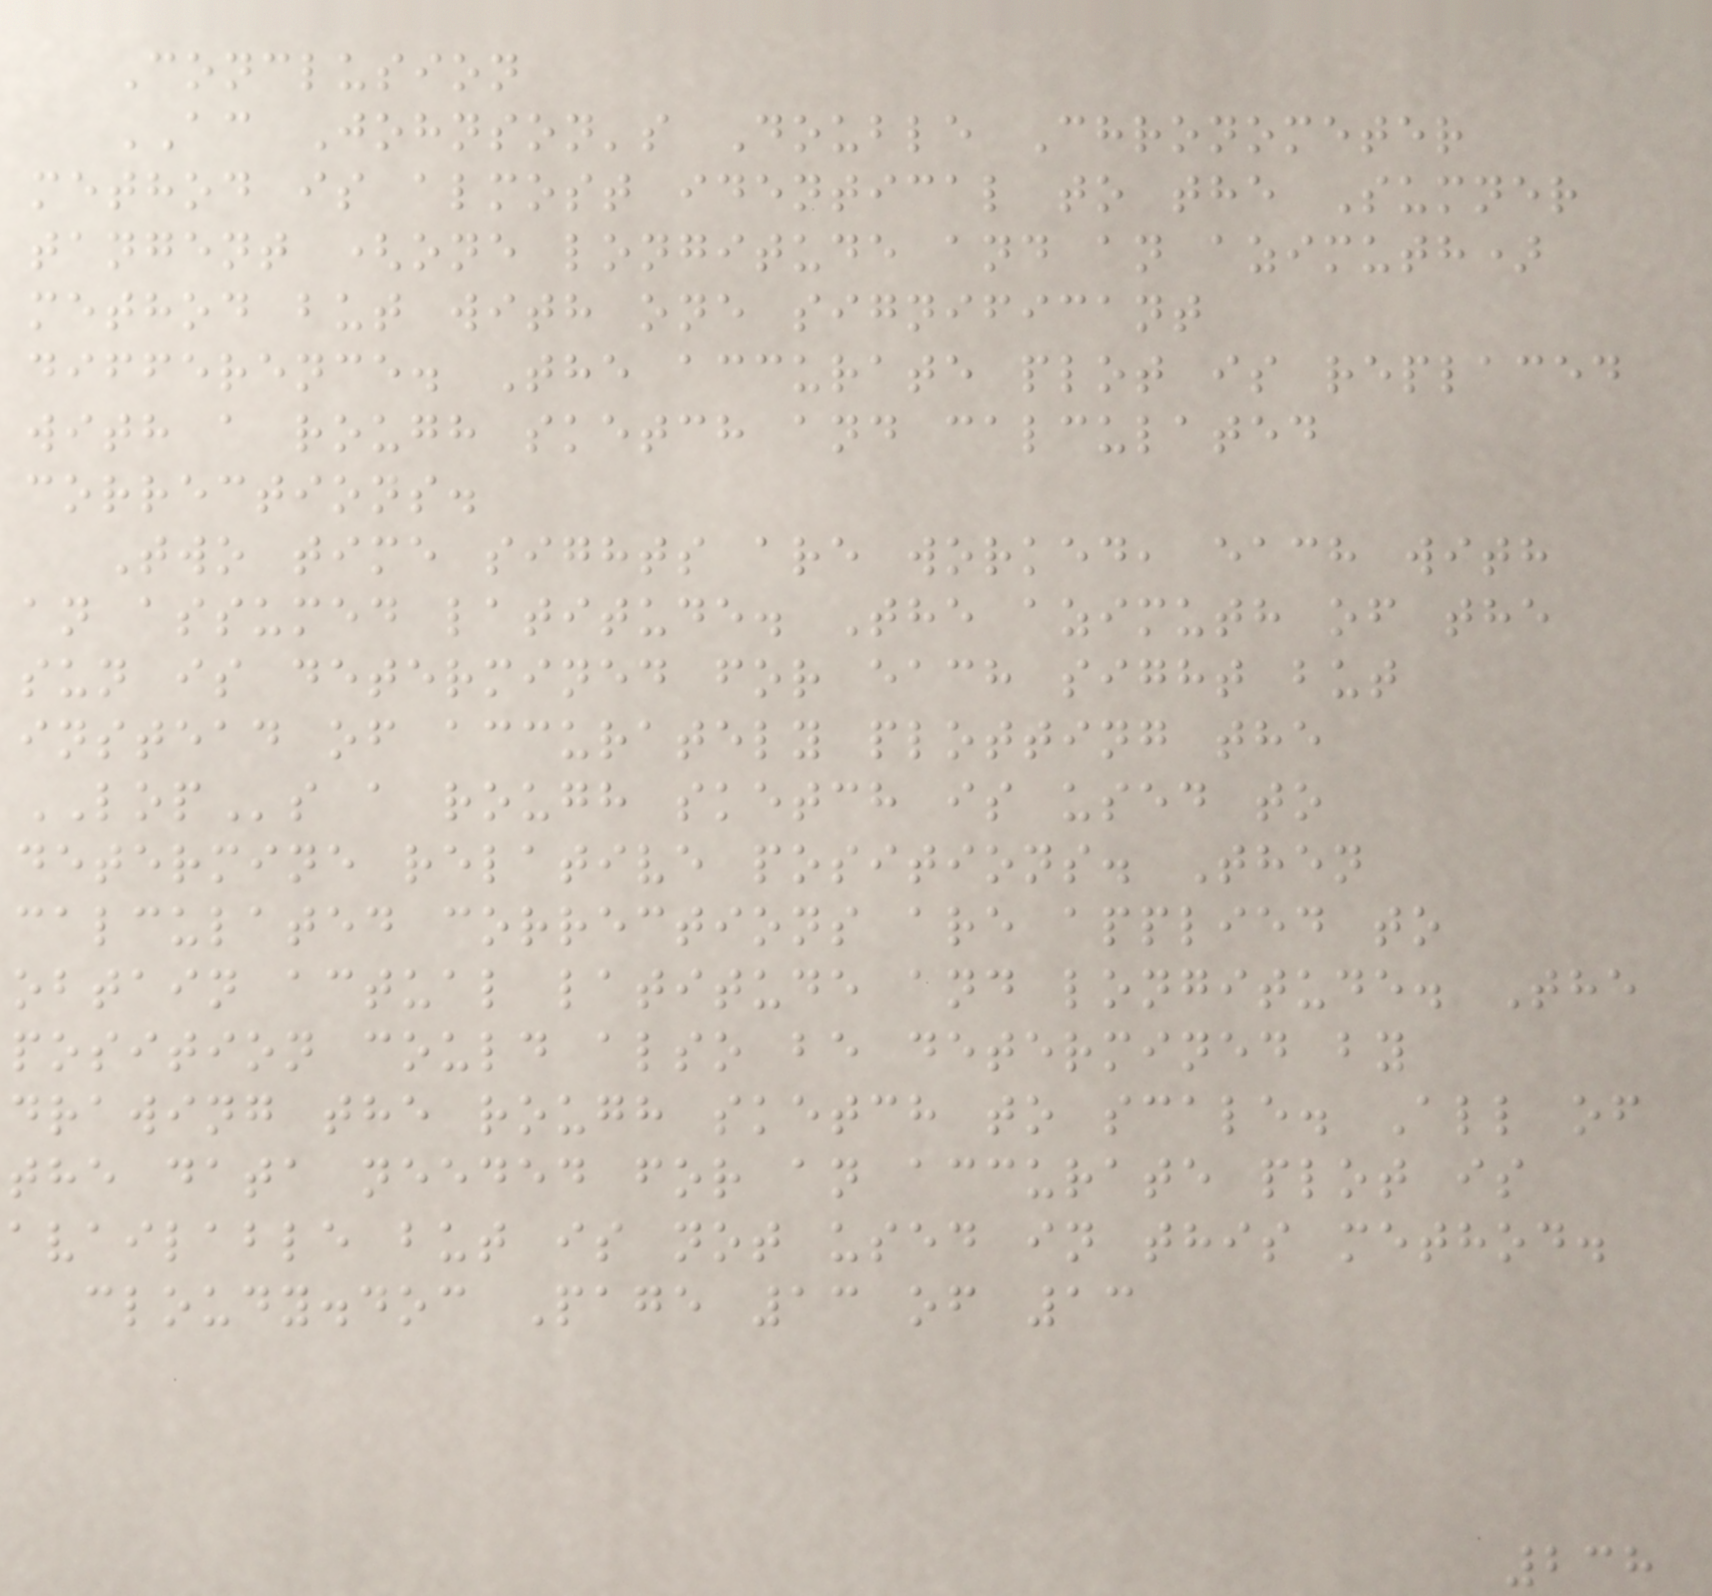Conclusion
AC Johnson's Double Chronometer
method is almost identical to the Sumner
tangent (one longitude and an azimuth)
method but with one significant
difference. The accurate plot is replaced
with a rough sketch and calculated
corrections.
Two time sights are worked, each with
an assumed latitude. The azimuth of the
sun is determined for each sight but
instead of accurately plotting the
LOPs a rough sketch is used to
determine relative positions. Then
calculated corrections are applied to
obtain actual latitude and longitude. The
position could also be determined by
drawing the rough sketch to scale. All of
the data needed for an accurate plot is
available but is not used in this method.
cloudy.doc Page 13 of 13
238
